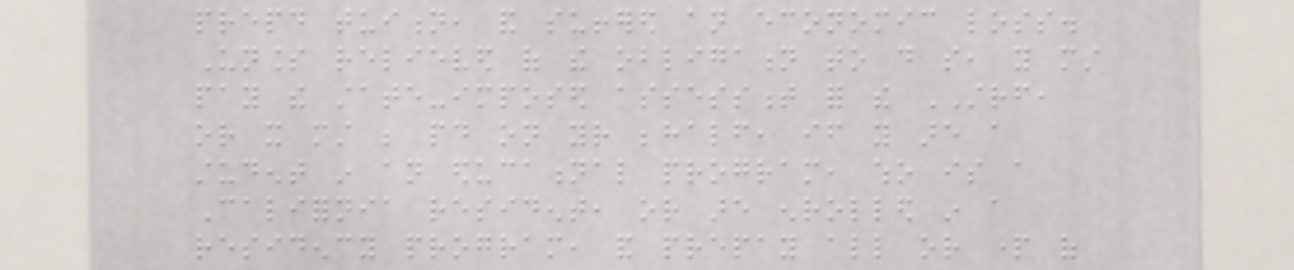prepaid tuition, and suffered an economic loss.
Unless relieved of the obligation to do so, you must
pay the state-imposed assessment for the STRF,
or it must be paid on your behalf, if you are a
student in an educational program, who is a
California resident, or are enrolled in a
residency program, and prepay all or part of
